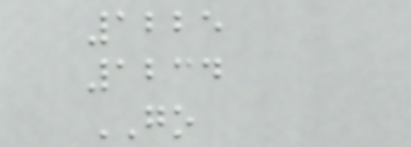1225
1234
GO
